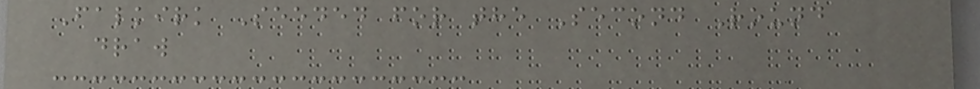Falkirk Seeded for the Second Round
draw
